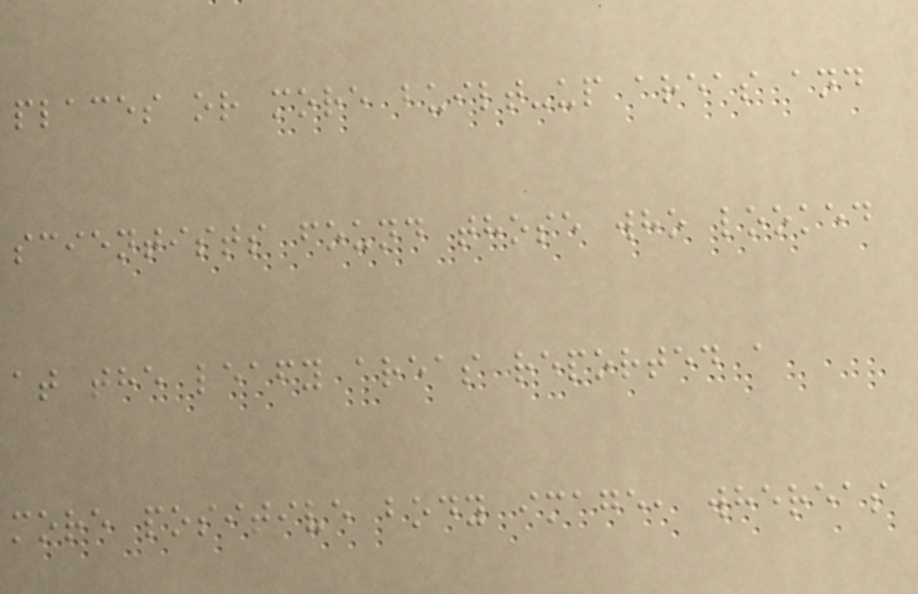places or more built-up areas and
scientists found those who looked
at the leafy areas reported a
more positive body image, whereas
